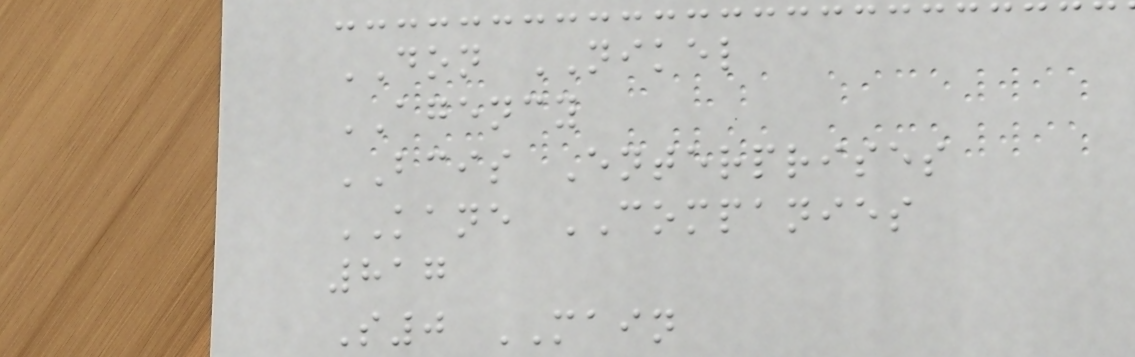DON NIKEL
AGENCY
BCIS Enterprises
KANE COMPANIES
817
S0 MAIN
